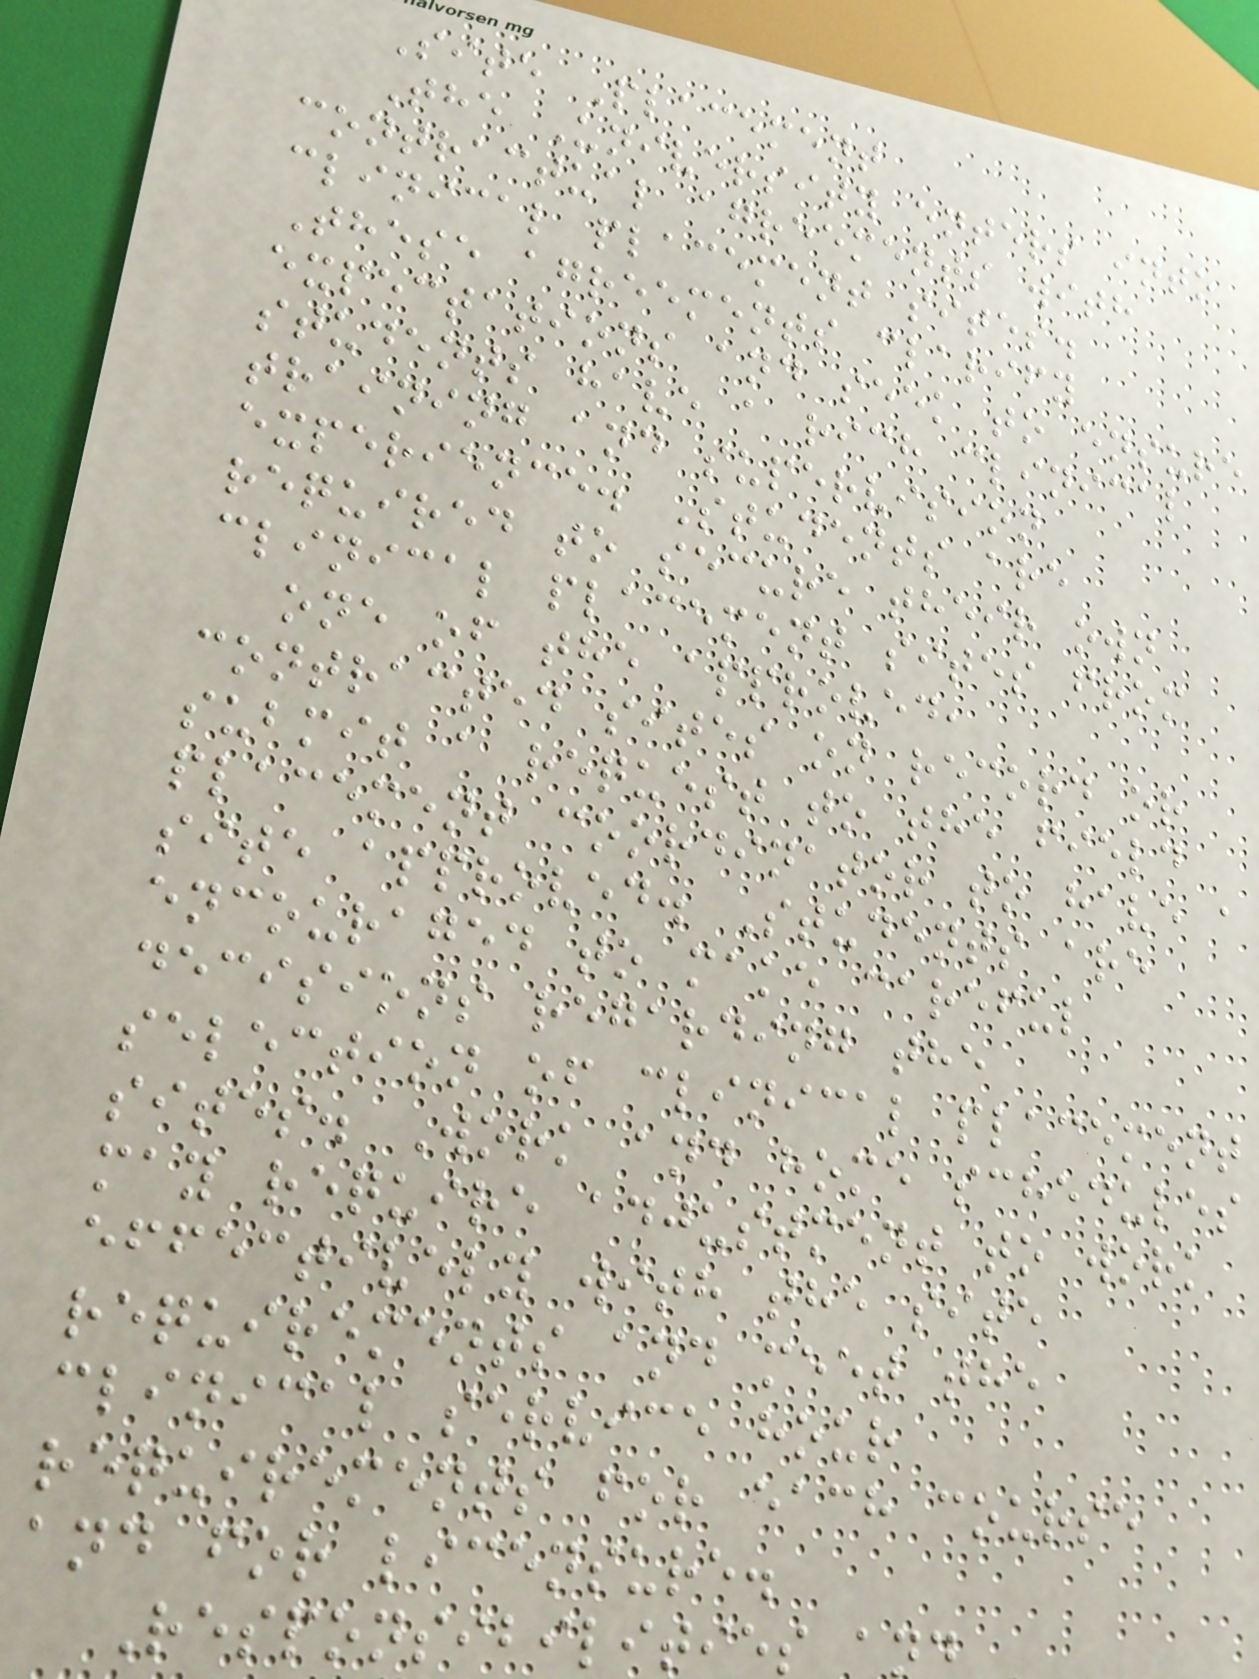Site Placement
The University enters into
contractual agreements with
clinical placement sites.
These agreements clarify
expectations and seek to ensure
students have a rich clinical
training and supervision
experience. Students are
required to secure their own
clinical placement sites from
one of the approved,
contracted sites on record or
submit a request to the field
placement coordinator to have a
site approved. Students are
encouraged to make careful
decisions regarding the
selection of clinical placement
sites. Work and home schedules
may require adjustment to work
effectively with the site
requirements and meet the
clinical service hour
requirements for each course
and for licensure.
Responsibilities a
